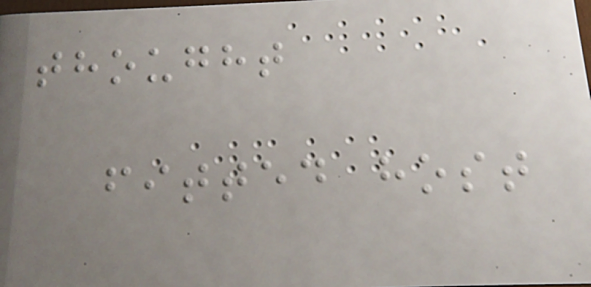thought
fitted host
